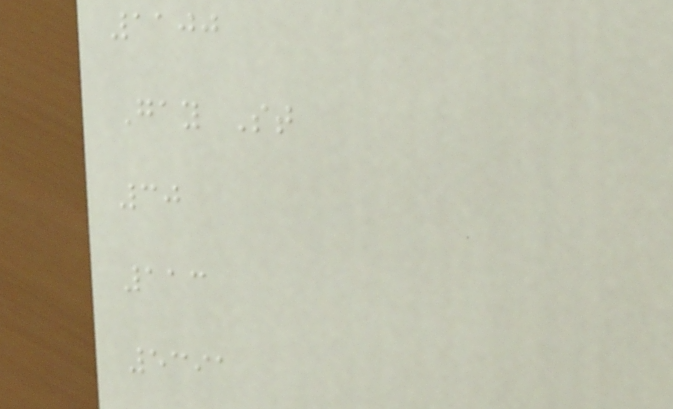1100
Gay St
30
113
5391
